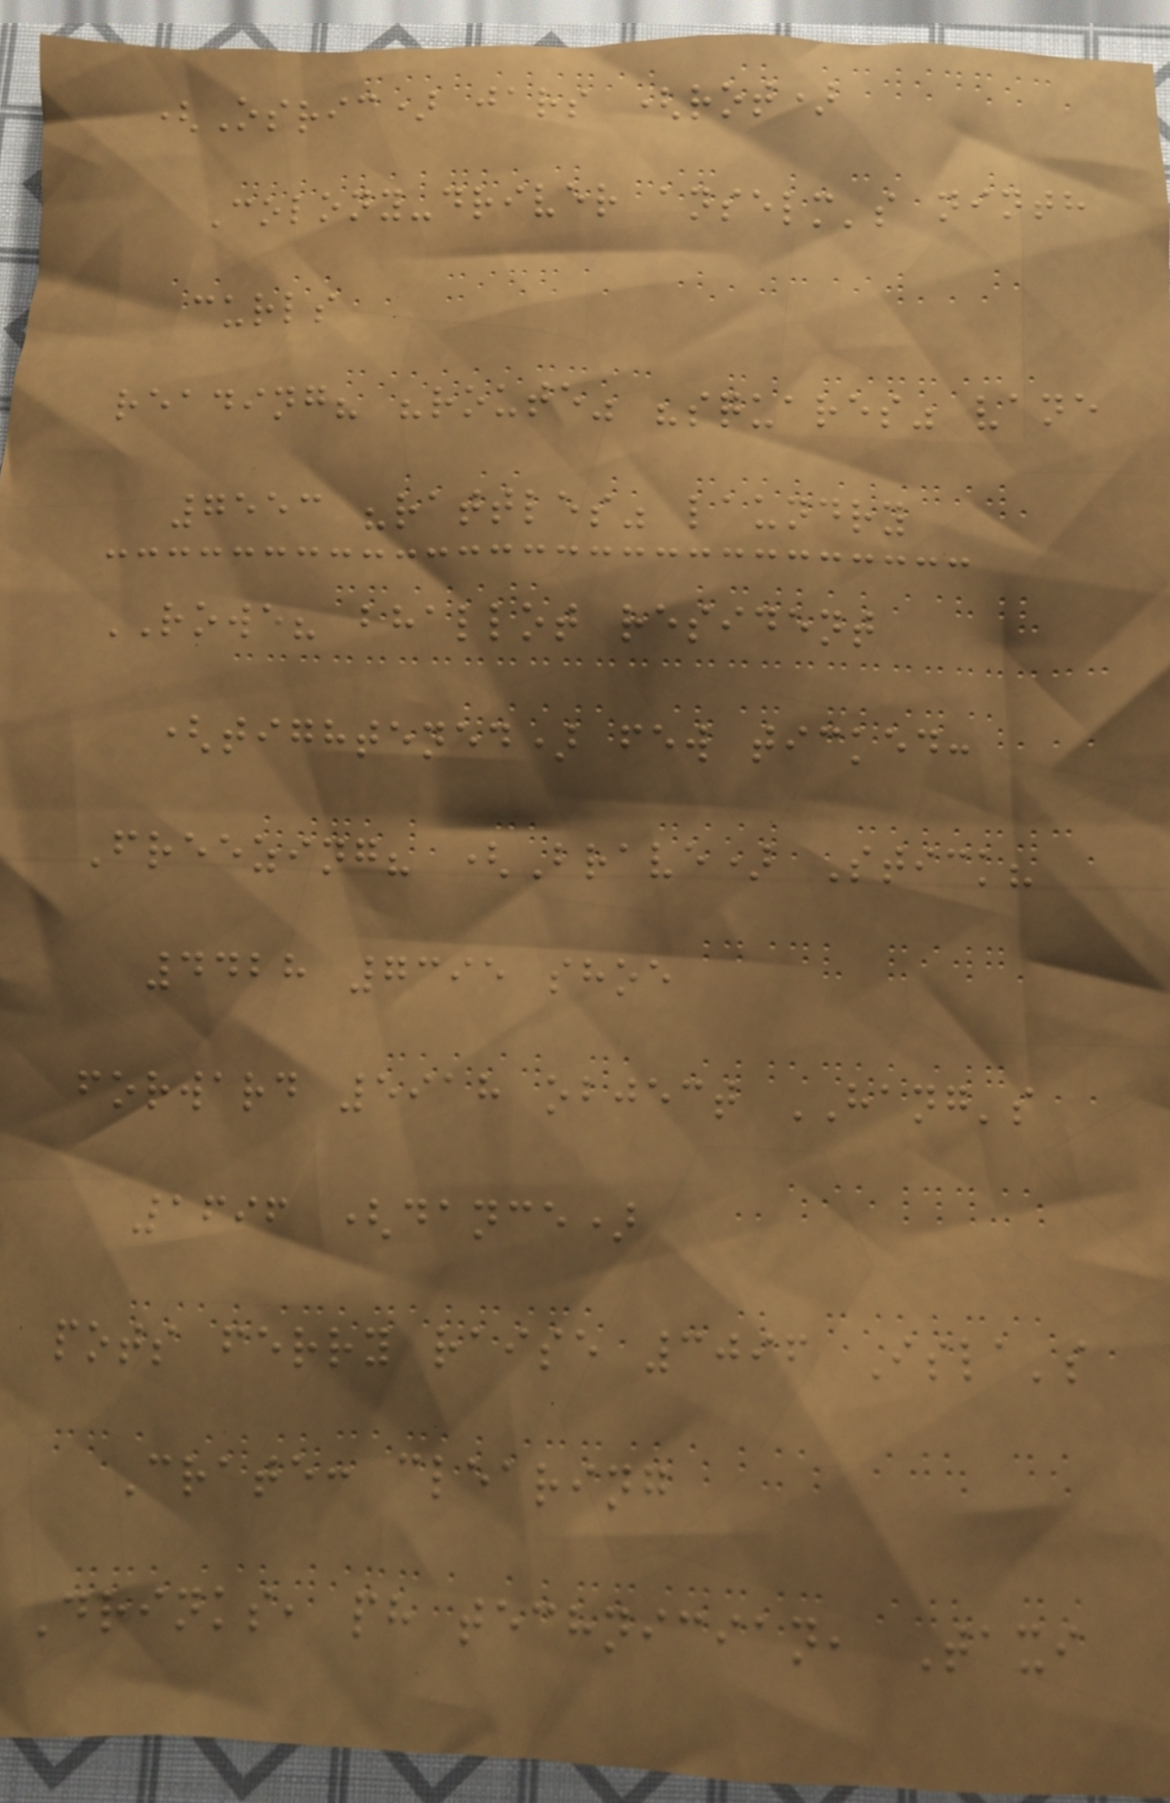(Osric) jars (rot)
Colony-driver anselm's ninth
curls
reading? "route" "squares" vane
7553 "rattles" laundry
ROWE? bhallot resident
(tightened) few ticked:
Freezing? (Brave) Stick?
4428 7395 shoe
forward 5918 object HANG's
1696 (dance)
pots ferry raise 3096 Isla's
Crate: clearing
Drinks, ph technician, Taxi
